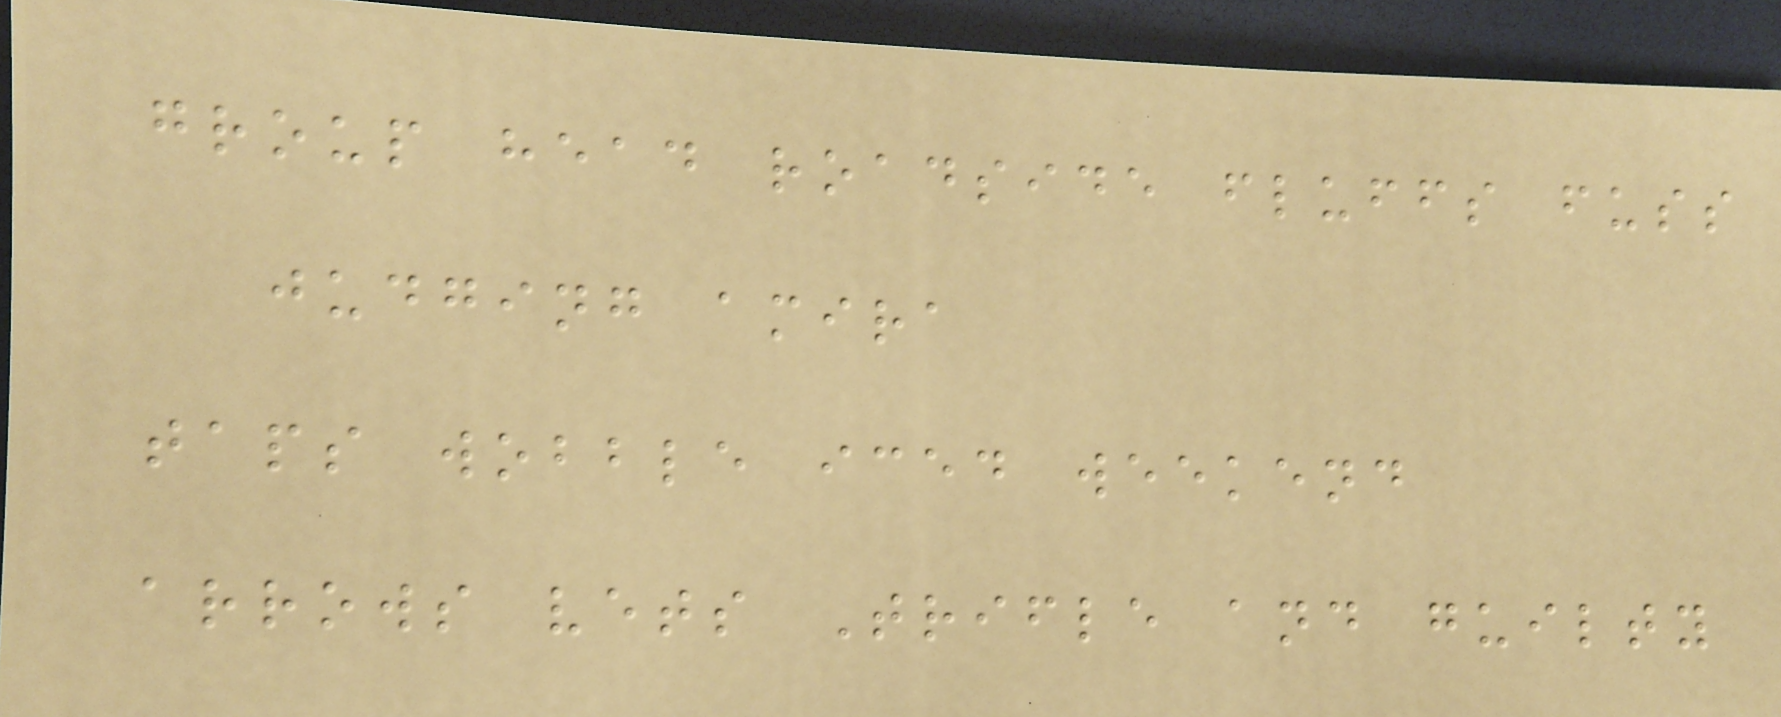group head roadside fluffs fuss
judging amira
taps wobble iced weekend
arrows vets Trifle and guilty
